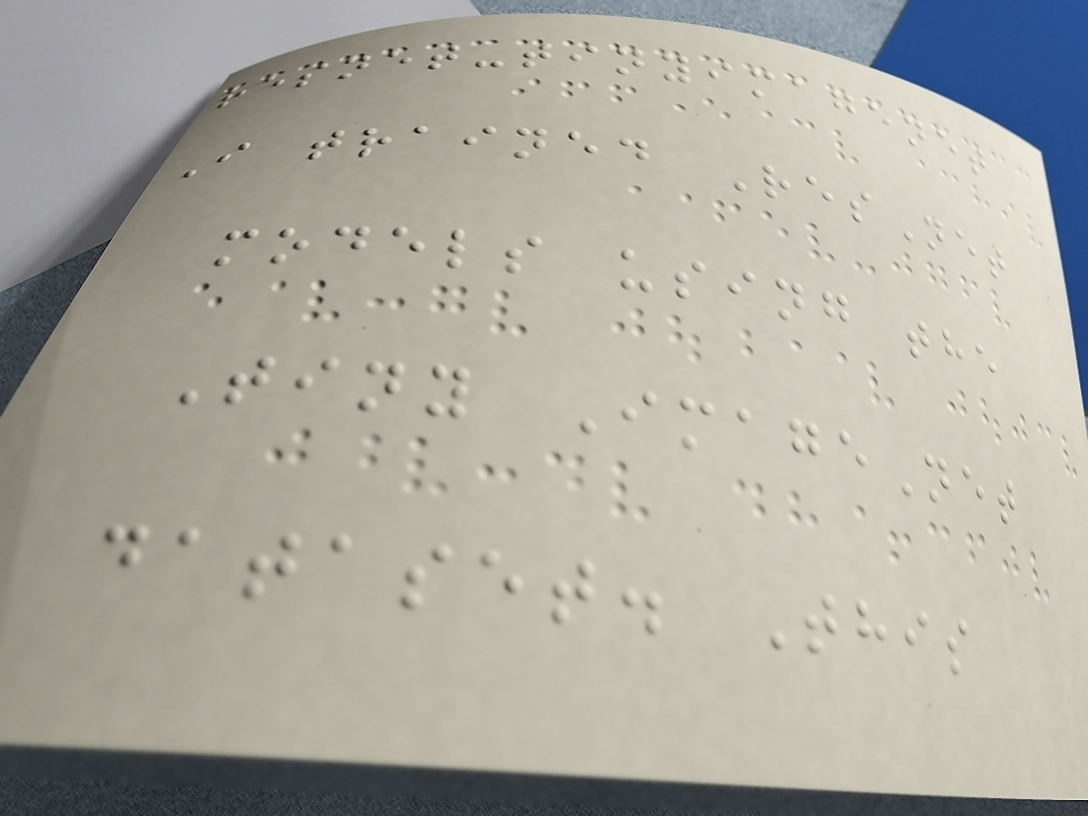resnet-tinyimagenet
I trained ResNet
models using the
Tiny ImageNet
dataset. This
